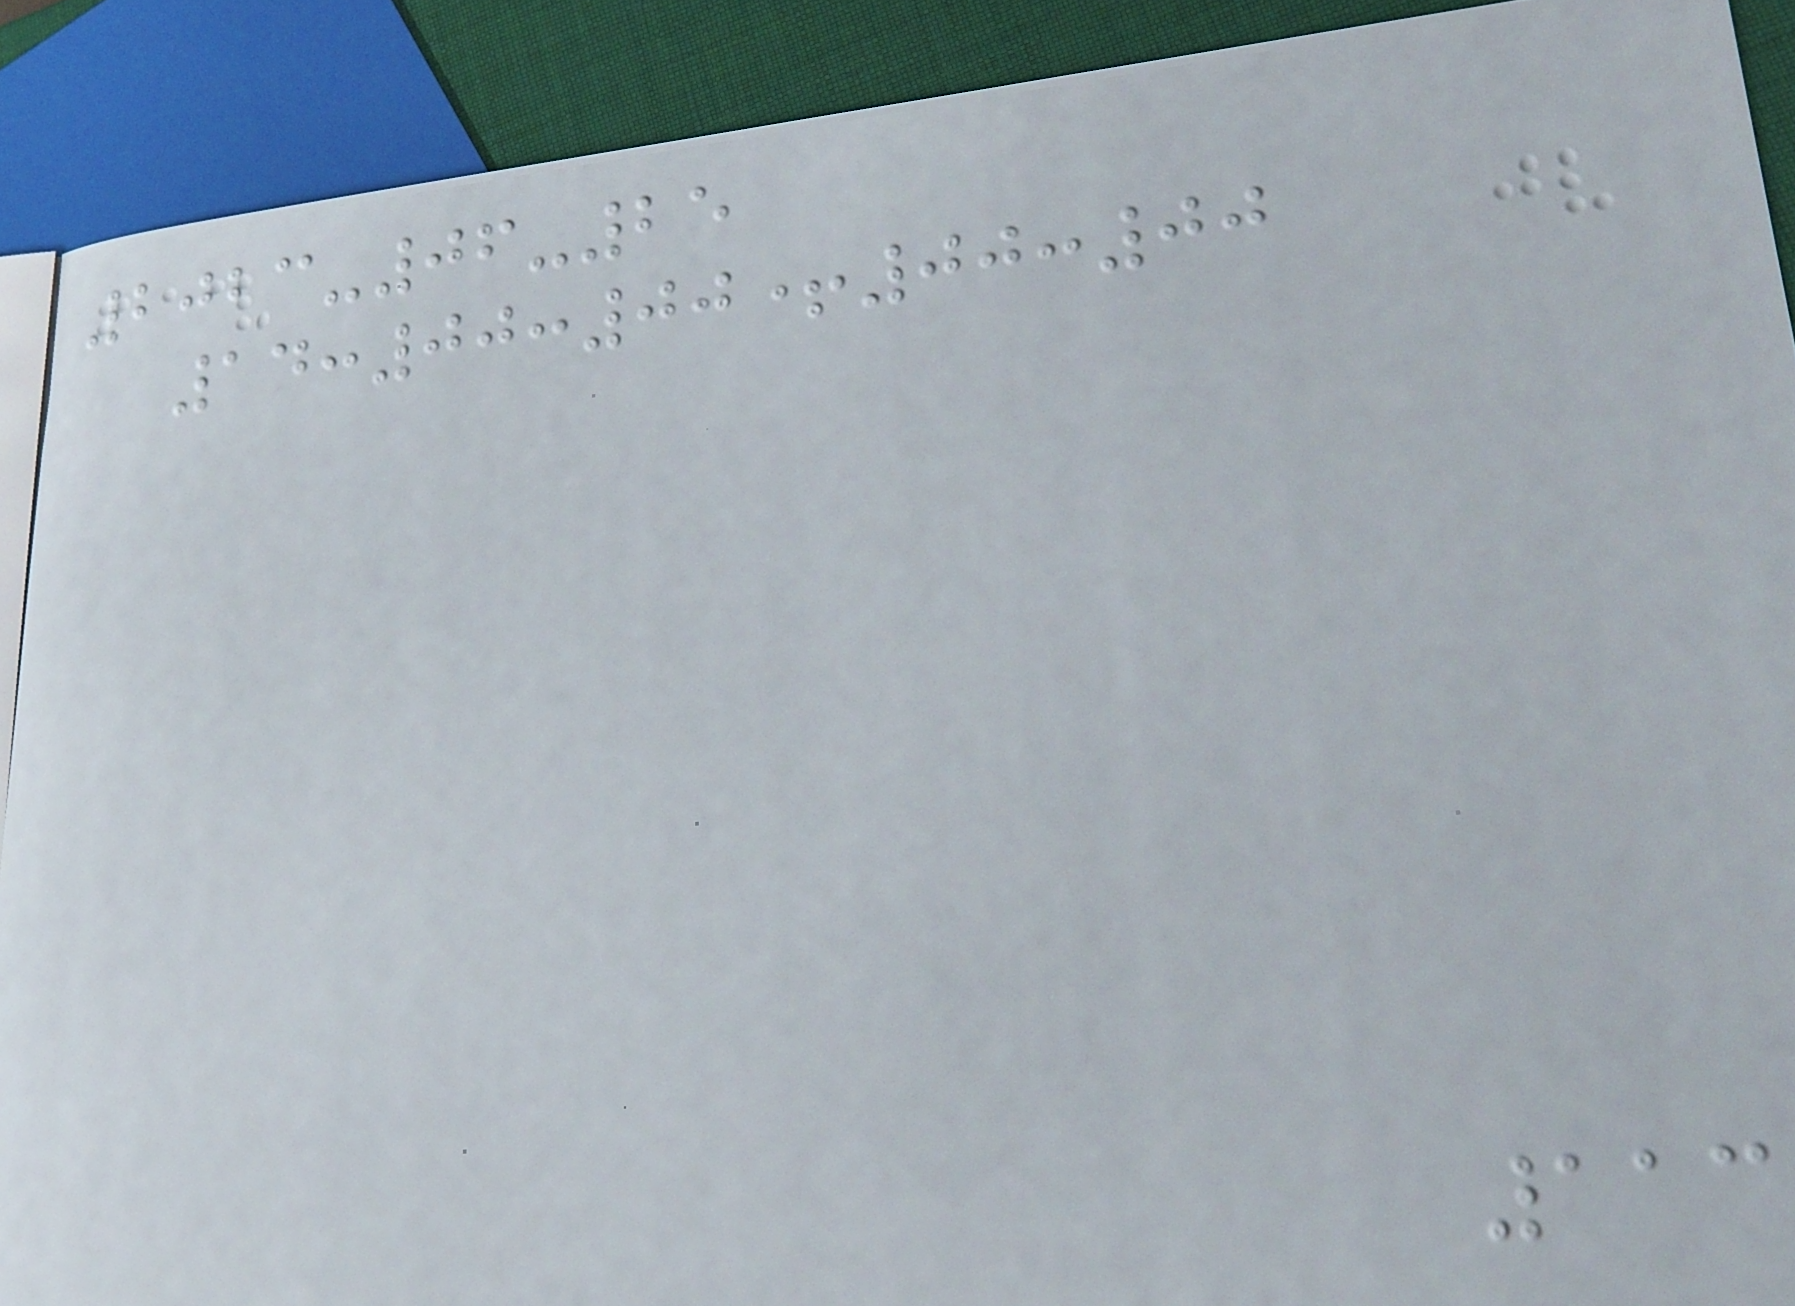2023-06-25
14:00:00+00:00
113
